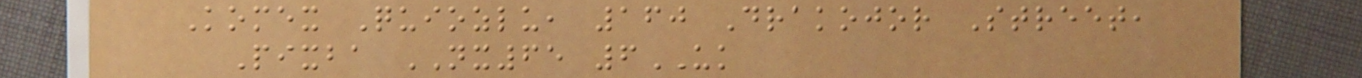Komex Quiozlu, 160 Drakojor Street,
Pixba NX65 6UK
